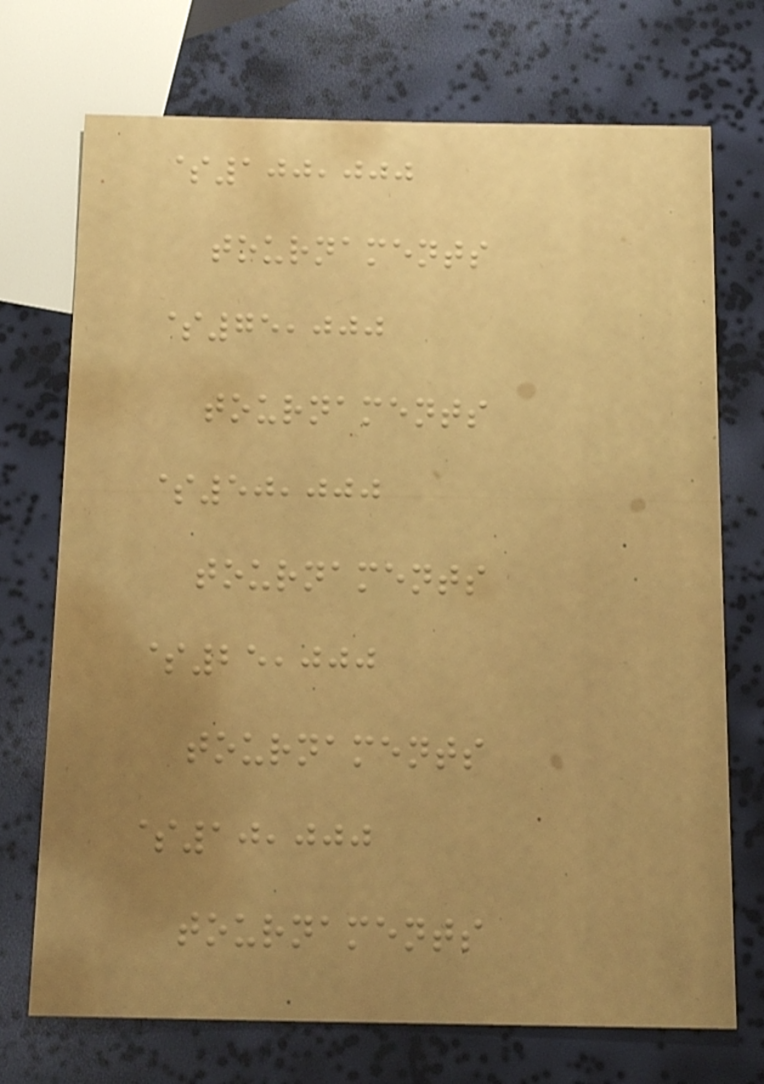$100,000
tournaments
$75,000
tournaments
$50,000
tournaments
$25,000
tournaments
$10,000
tournaments
